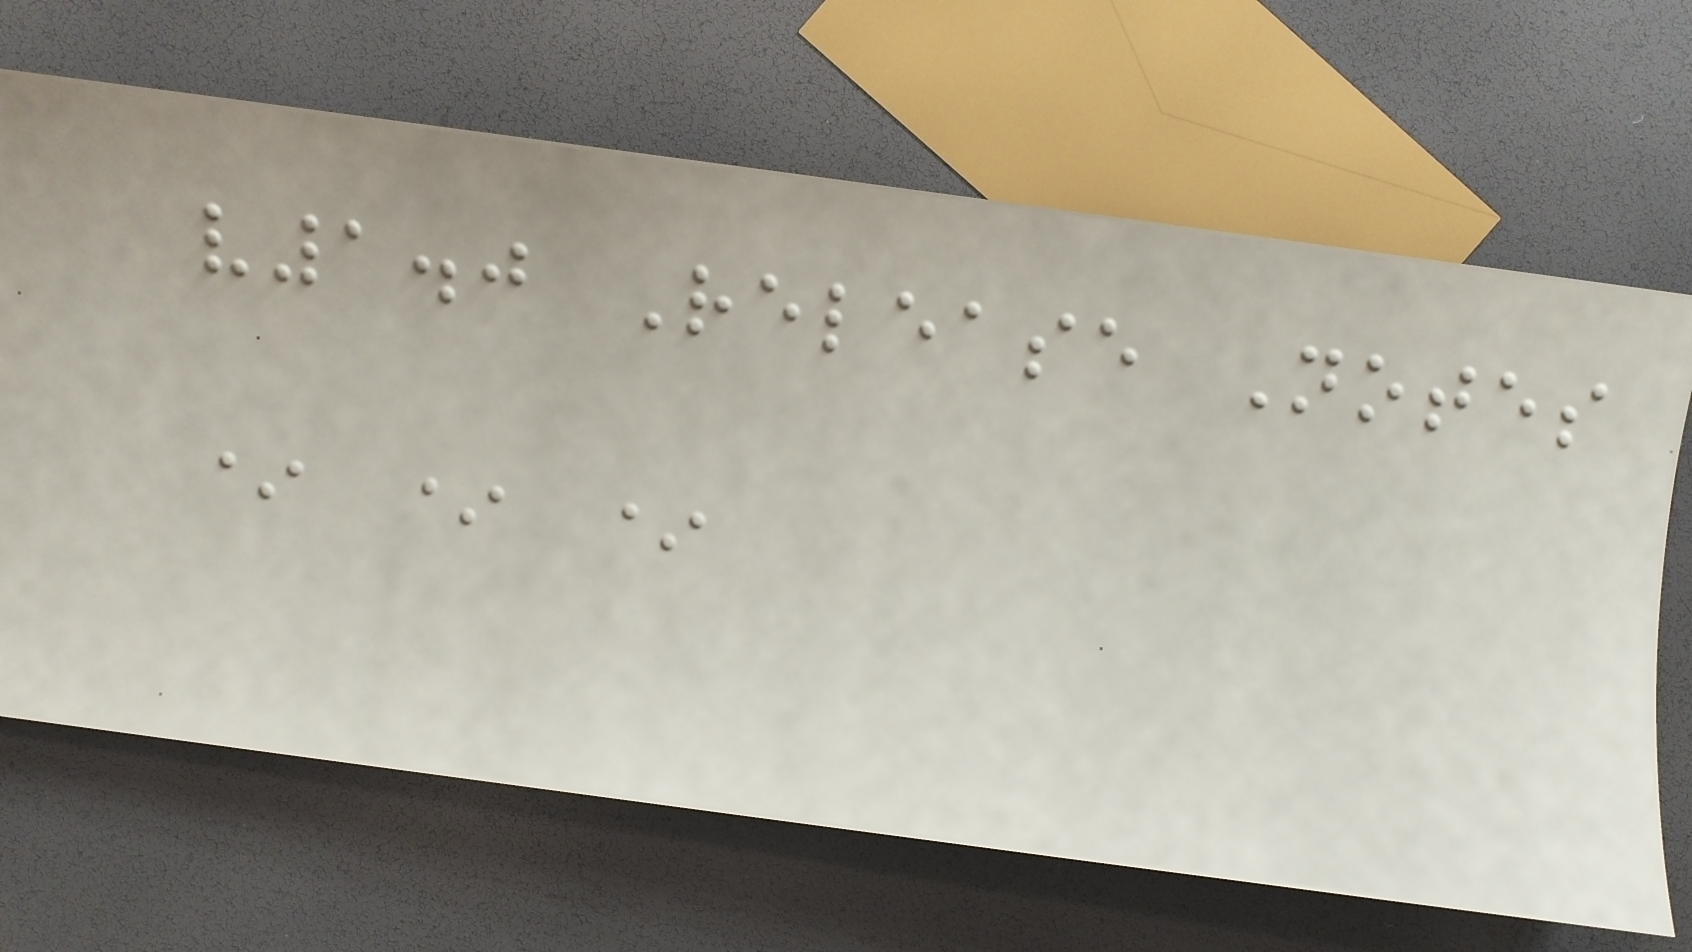v1.0 Release Notes
* * *
